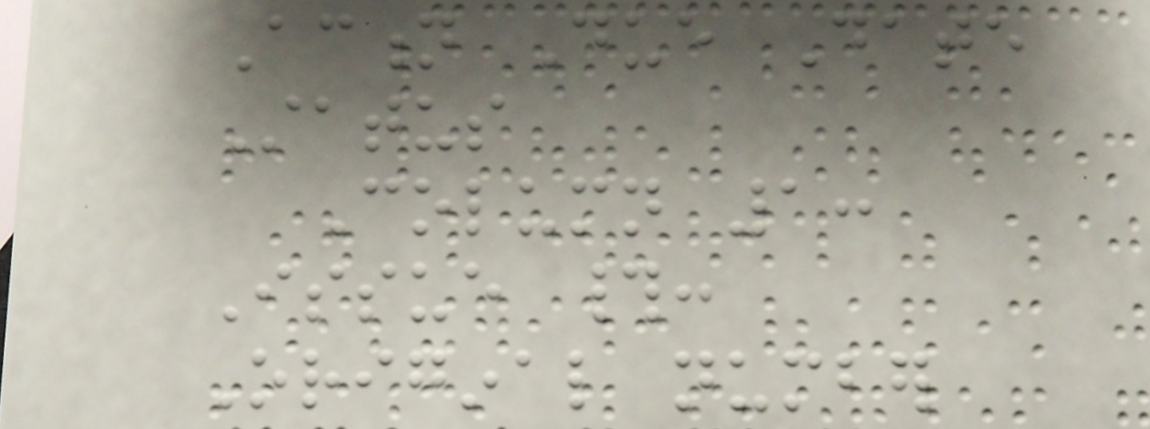Action Due Date
Status
Column 1:
Issue #:
Original number
